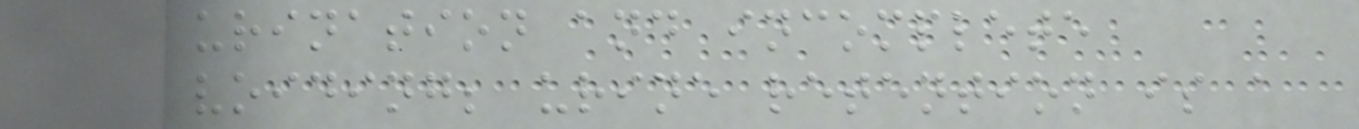urination and incomplete
voiding; urine retention is a
